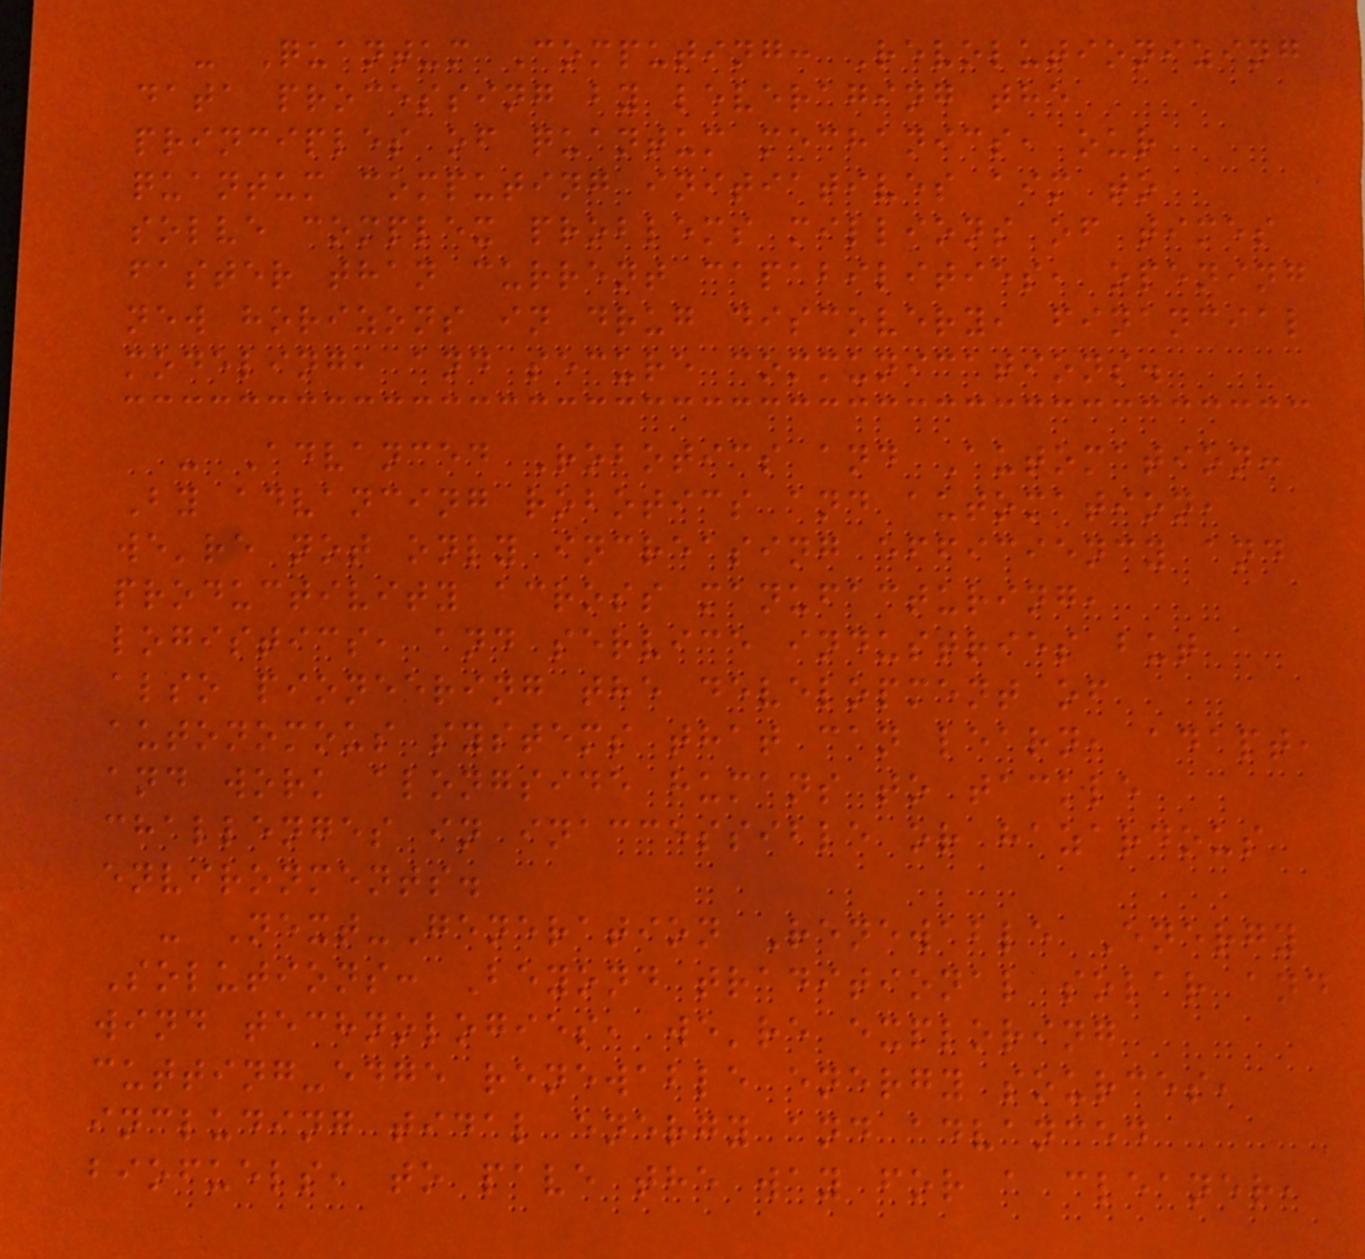- Quantum Computing: Revolutionizing
data processing by leveraging the
principles of quantum mechanics, our
quantum computing initiatives aim to
solve complex problems millions of times
faster than current capabilities, opening
new horizons in drug discovery, financial
modeling, and secure communications.
- Advanced Robotics and Automation:
By advancing robotics and automation,
we're not only increasing efficiency and
productivity across manufacturing,
logistics, and service industries but
also pioneering the development of
autonomous systems that can learn, adapt,
and work alongside humans to tackle
challenges in inaccessible or hazardous
environments.
- Next-Generation Renewable Energy
Solutions: Beyond traditional solar and
wind technologies, we're exploring
cutting-edge renewable energy sources,
including tidal energy and advanced
biofuels, to pave the way for a cleaner,
